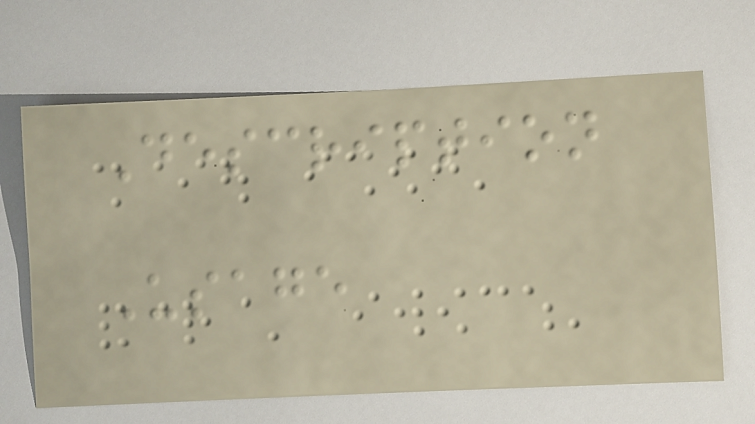Description
Usage
